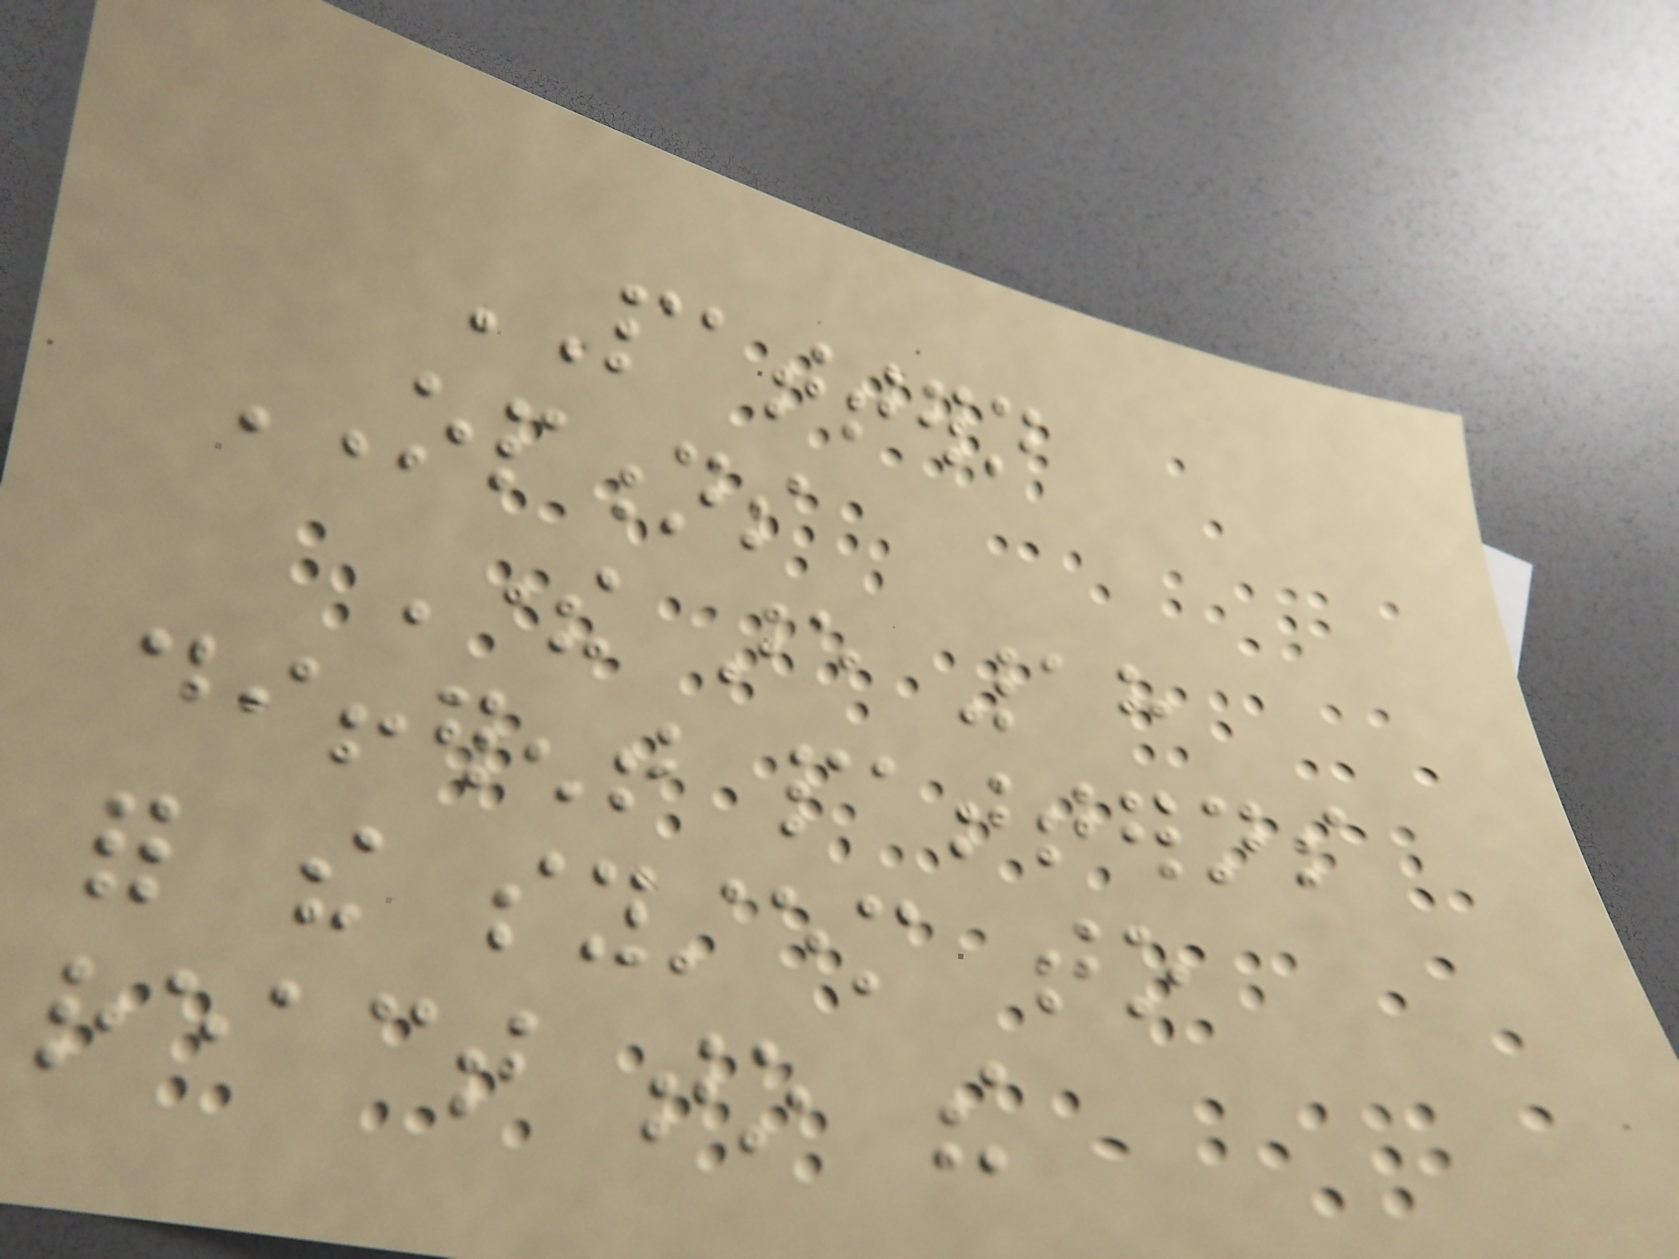PATTERN
OPTIONS
There are 18
different patterns
for the system to
react to the
